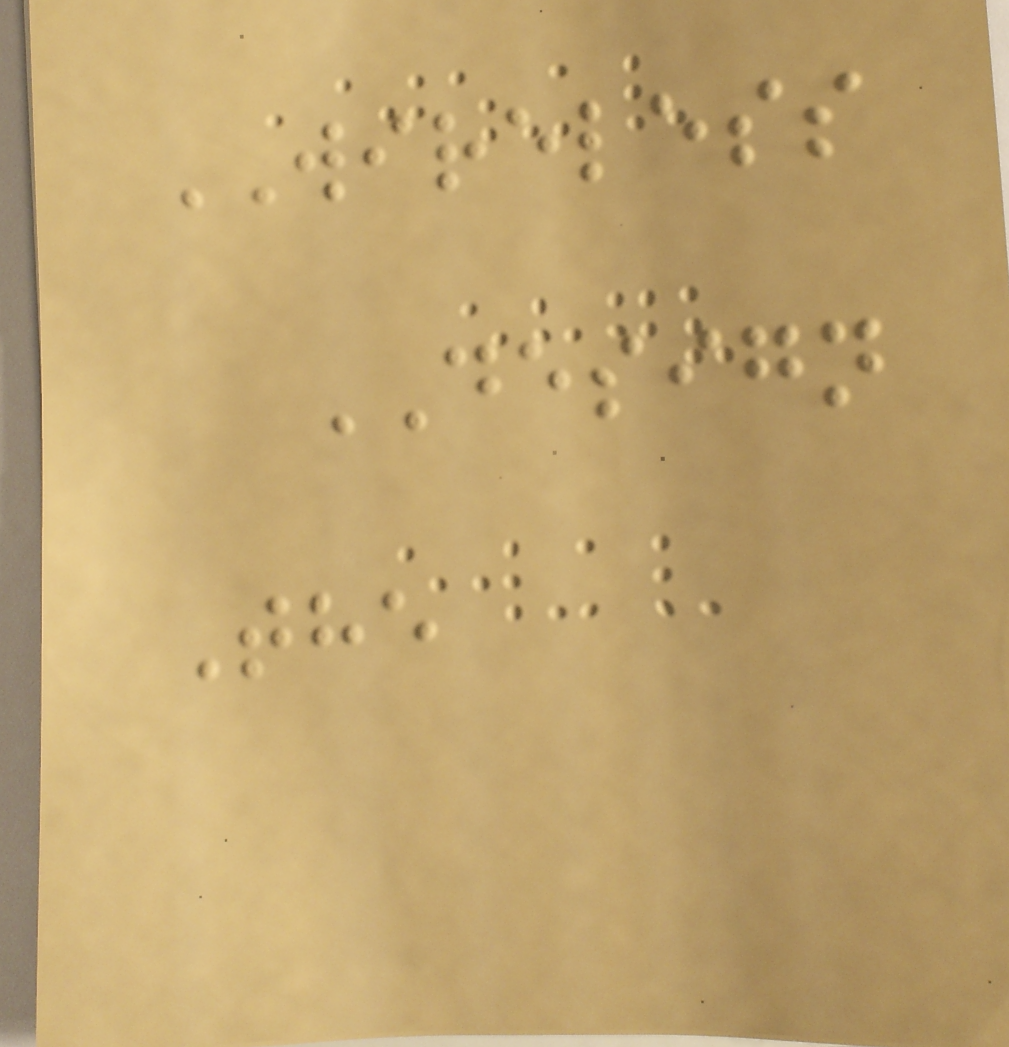WIRELESS
DESIGN
The
